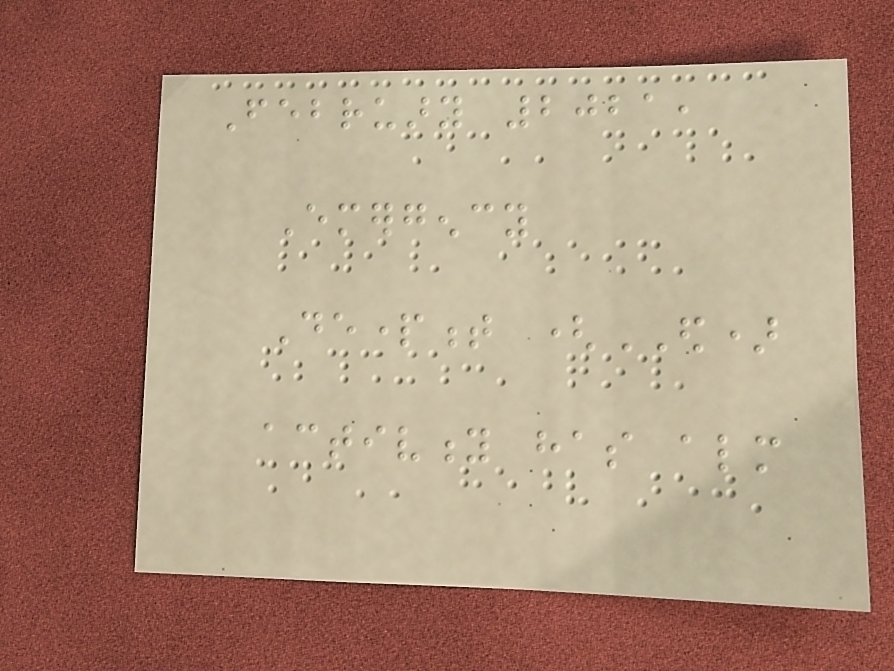February 2021,
Emergency
Department (ED)
activity has almost
